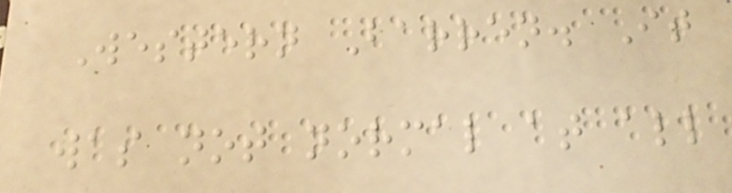Western Barren. It
was not normal at all
